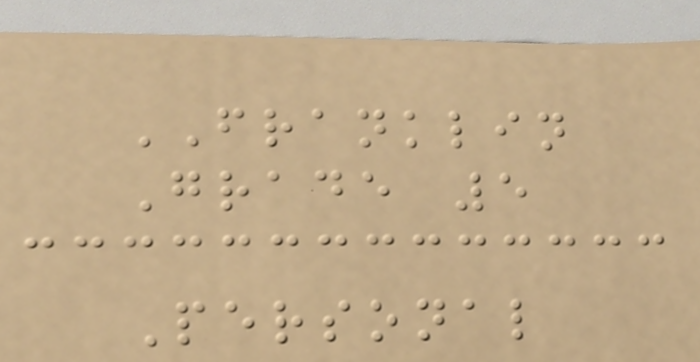FRANKLIN
Grade 5
Personal
